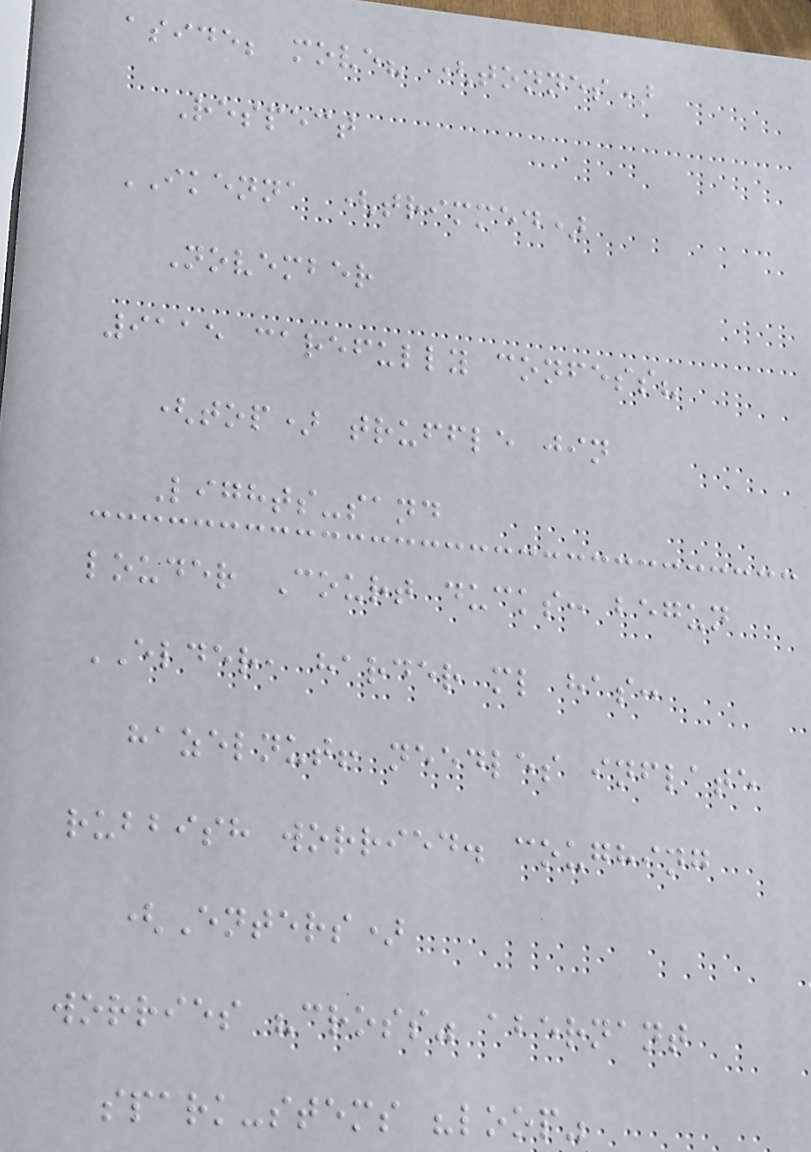aside; move? (tonnes)
Respect
IKENNA (trimmed)
November
9115 carefully confess?
(top) truffle jin
Lights-sand
louder Court ducks: begun
ELDER, harder ml has:
hazelnut! needles inflate
rubbish worried. coughing
(Enters)
worries "cross" abernant
spark-stems "loop"
